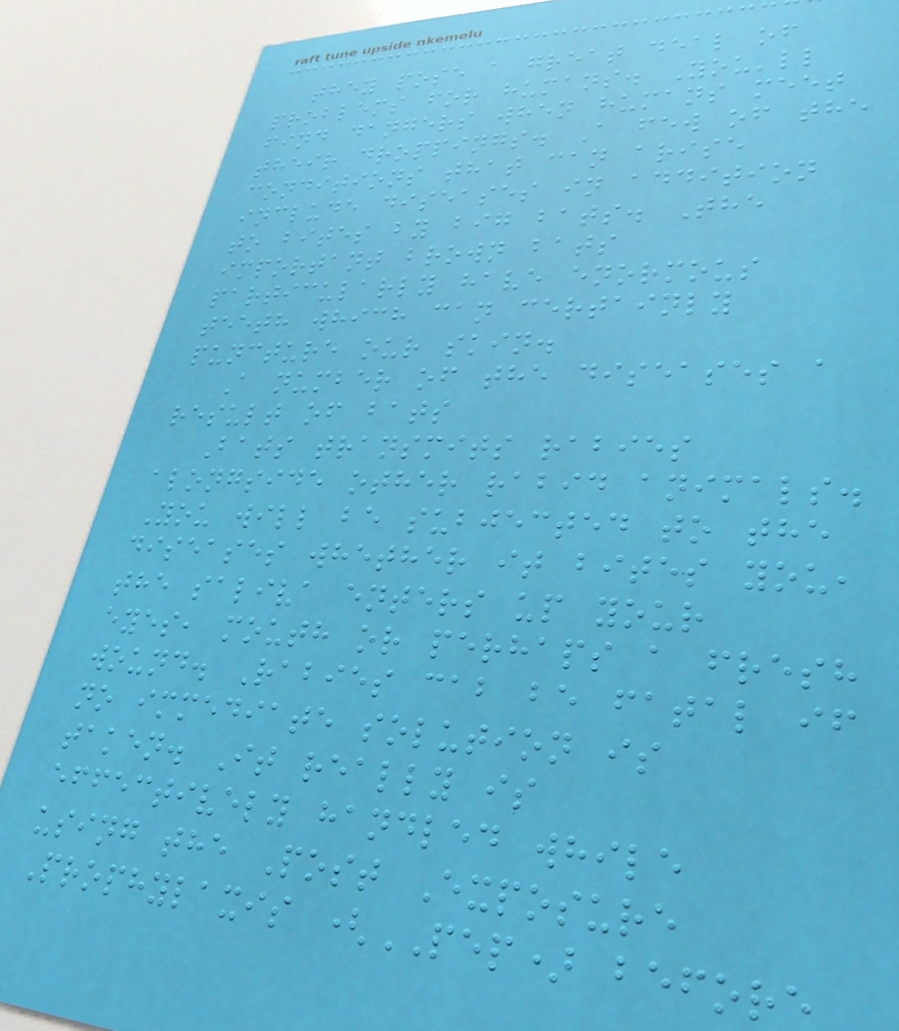they pose a great deal of
problems for humans. You'll
find dangers when humans meet
their droppings. A few of the
conditions that can arise
include diseases in addition
to bites by big bats. The
important brown bats
particularly have enormous
teeth which can certainly
puncture our skin.
A number of the diseases a
result of bats
Bats transmits rabies
alongside other rabid animals.
You will be subjected to the
diseases whether it bites you,
the saliva enters up your
eyes, mouth or perhaps a fresh
wound. Rabies cab be fatal if
no immediate solution is
taken. It really is
effectively handled while
using the Post Exposure
Prophylaxis (PEP) before
